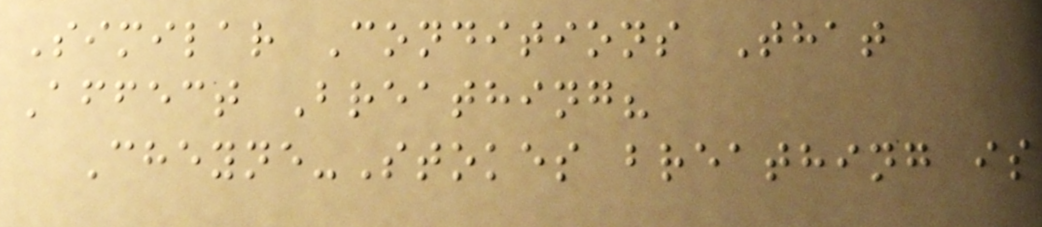Similar Conditions That
Affect Breathing?
Cheyne-Stokes breathing is
